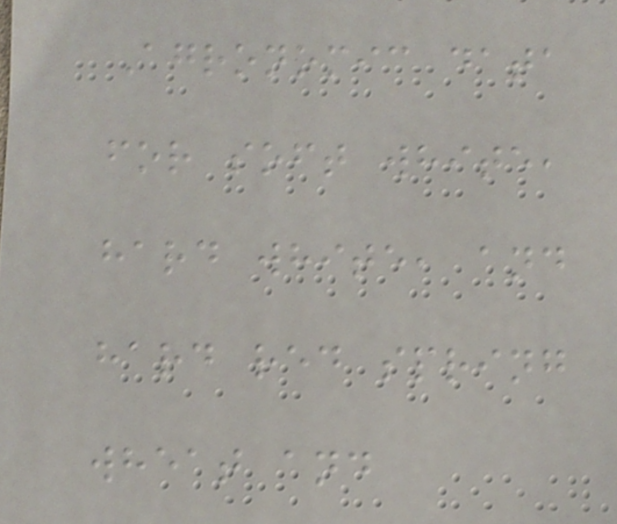Agronomic data
for soft white,
hard white, and
hard red spring
wheat and
